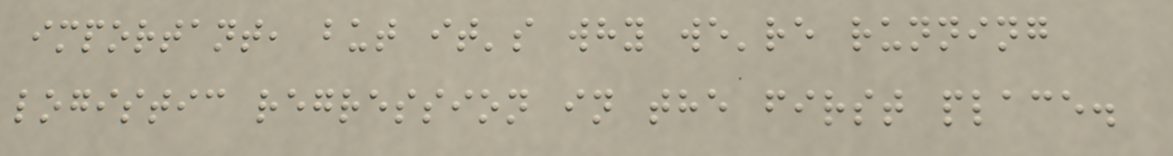important, but it's why we're running
logistic regression in the first place.
